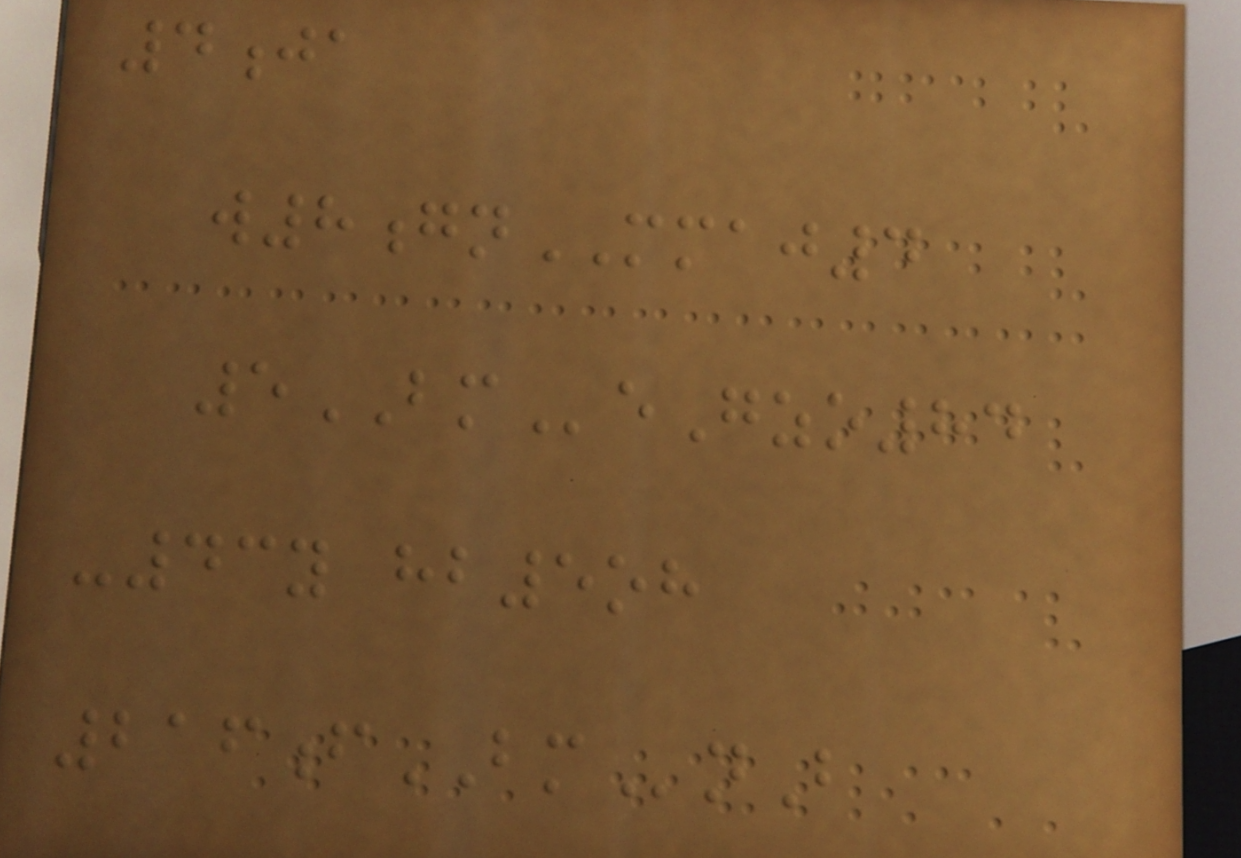4ja
w8gnMMAJ4
5BMeGzo84
-43y hb5oh
216fBMnB
